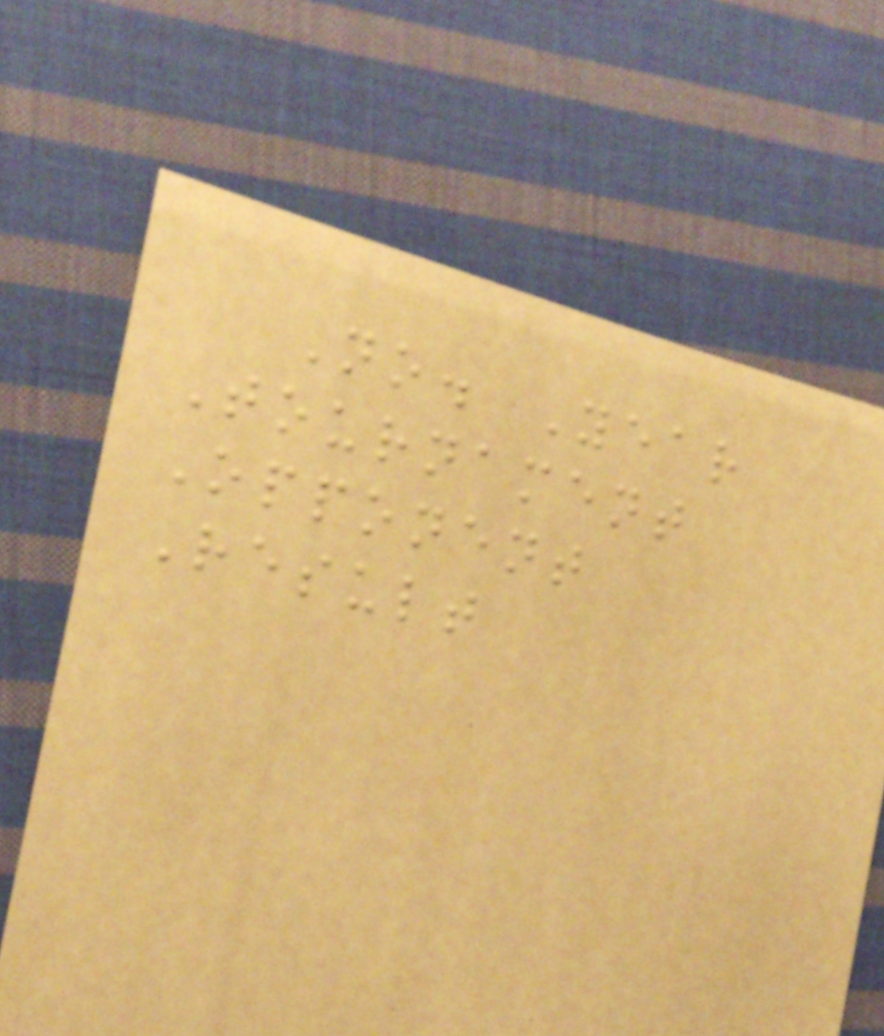No. Year
Tournament
Opponent
Result
